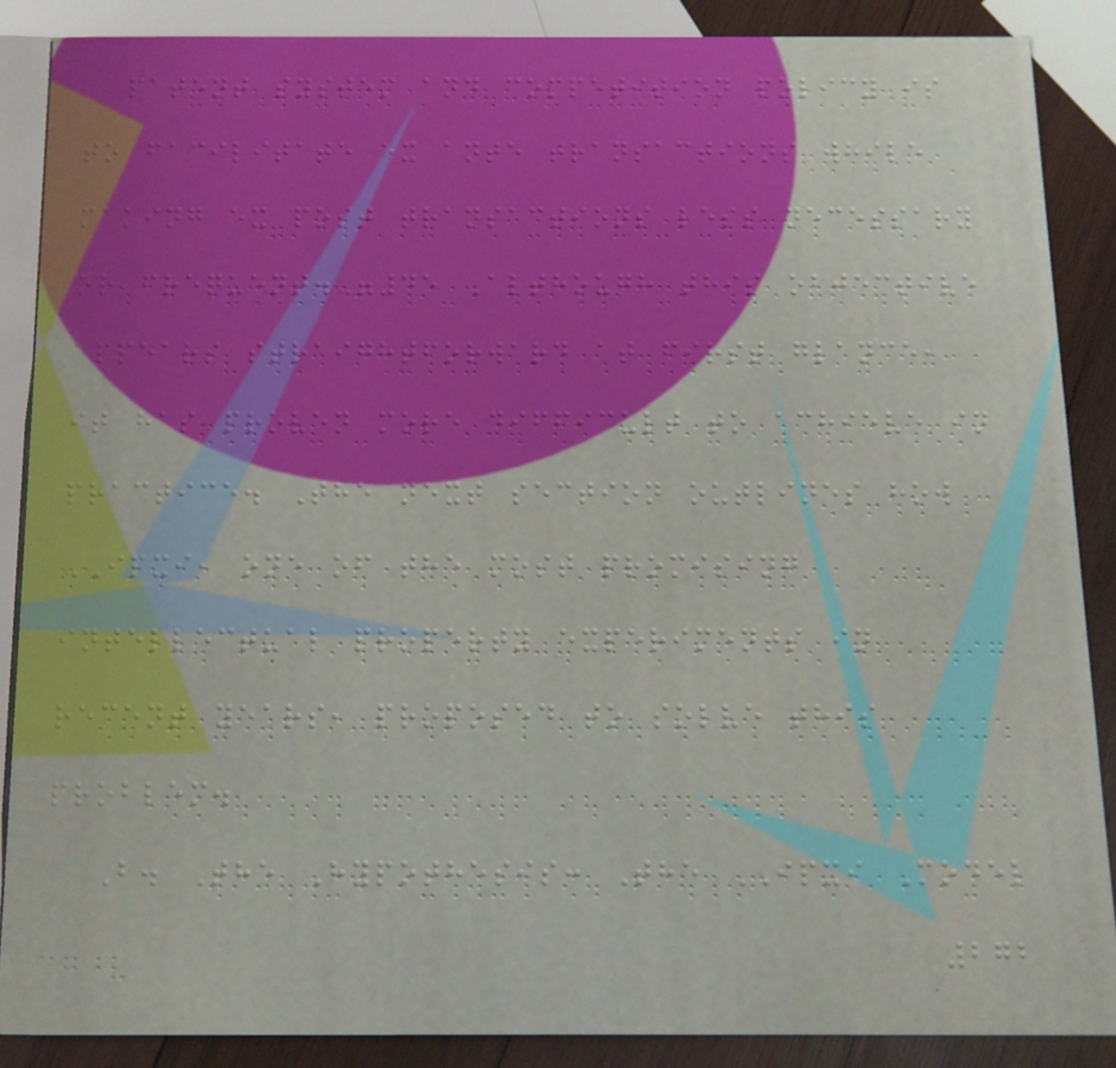patent system and competition policy is
to facilitate ex ante transactions while
making ex post transactions less necessary
or frequent."45 Although this objective
appears straightforward at first glance,
it has proven more difficult to achieve in
practice. The next section outlines how
IPXI, one of the most promising
intellectual property experiments in
recent years, proposed to solve this
problem.
B. The Hypothesis: The IPXI Model
272
